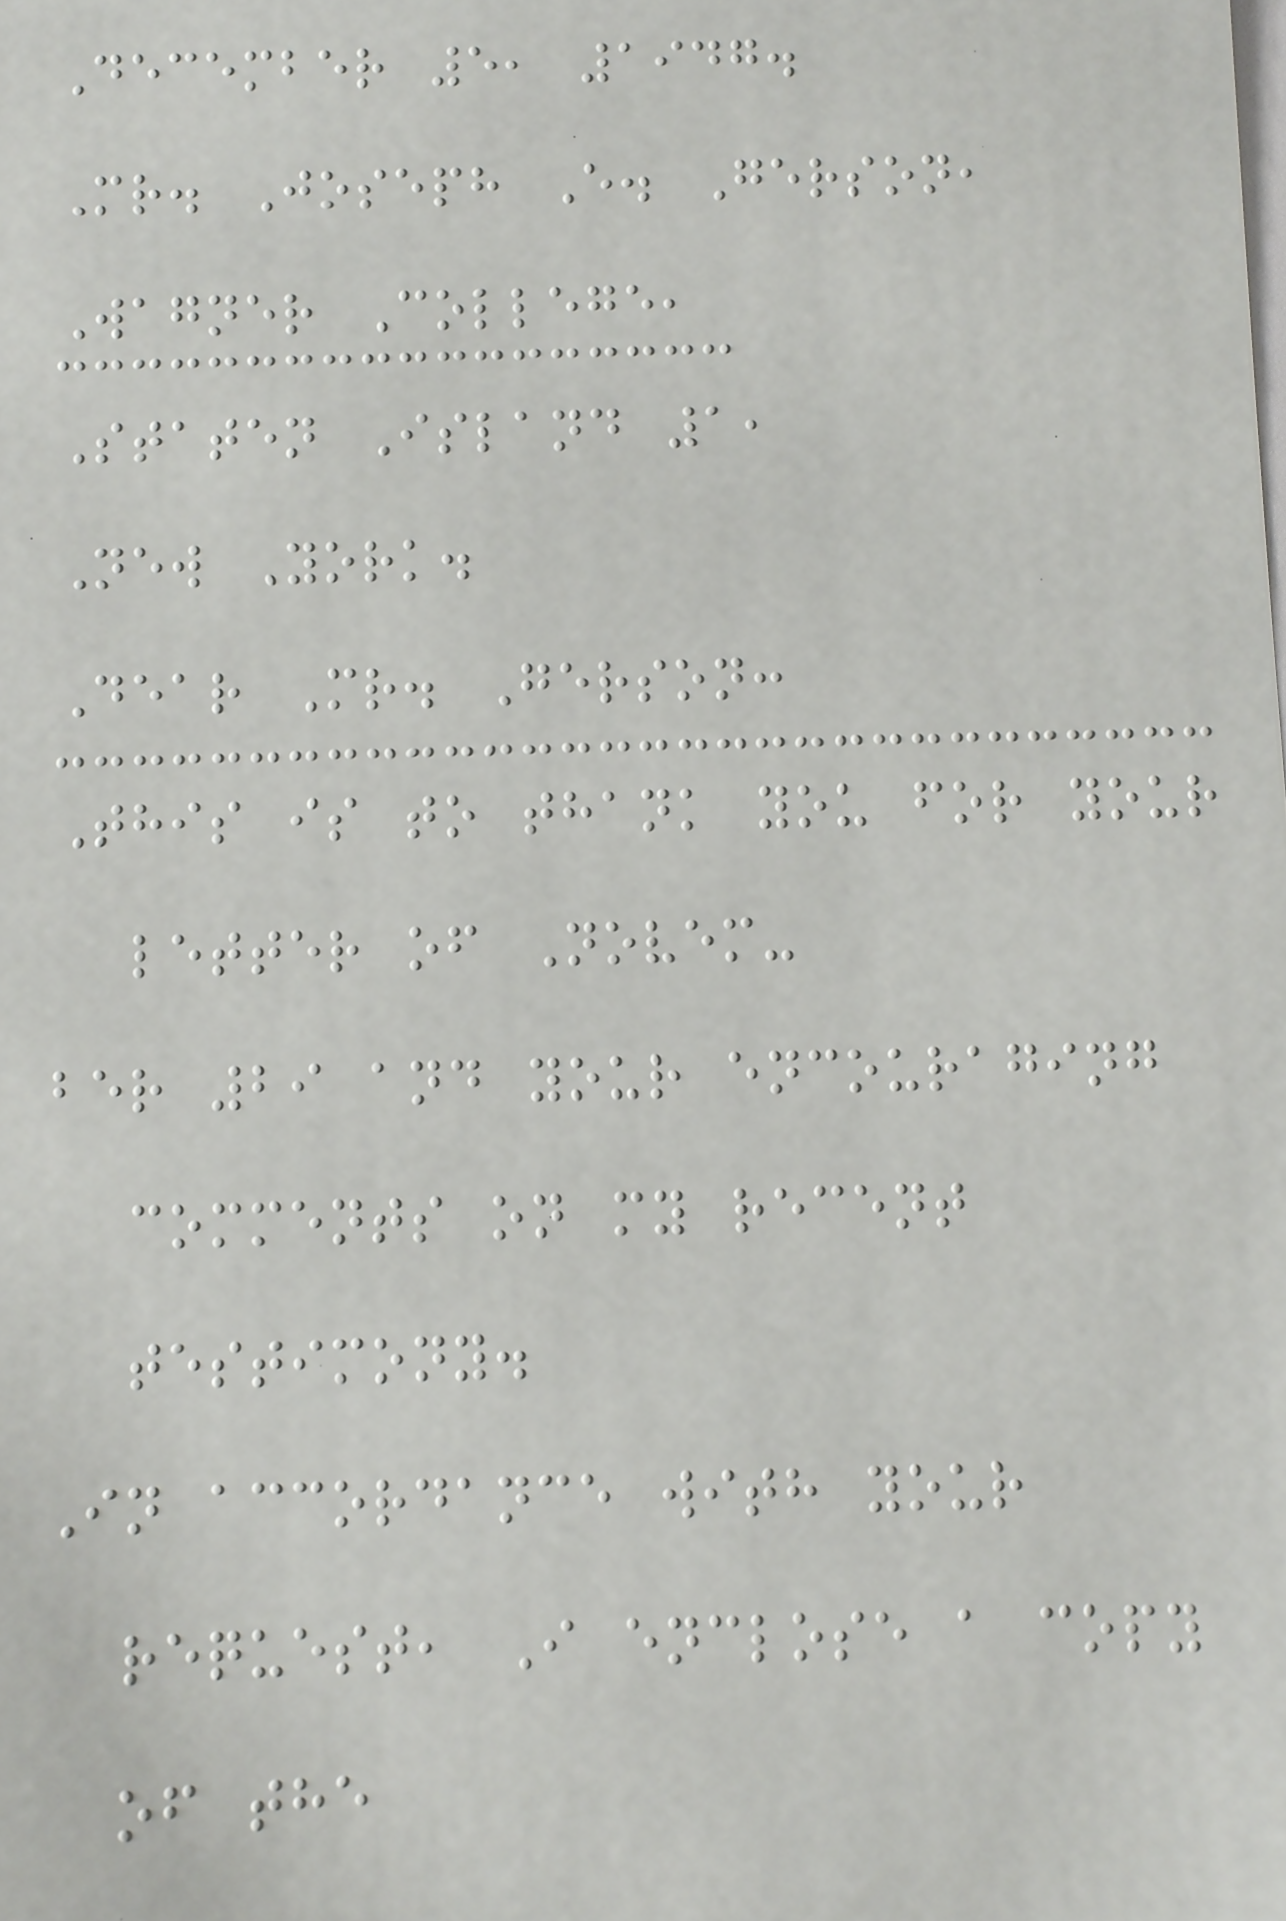December 5, 1947.
Mr. Joseph E. Gerson,
Wagner College,
Staten Island 1,
New York.
Dear Mr. Gerson:
This is to thank you for your
letter of Novem-
ber 29 and your encouraging
comments on my recent
testimony.
In accordance with your
request, I enclose a copy
of the
